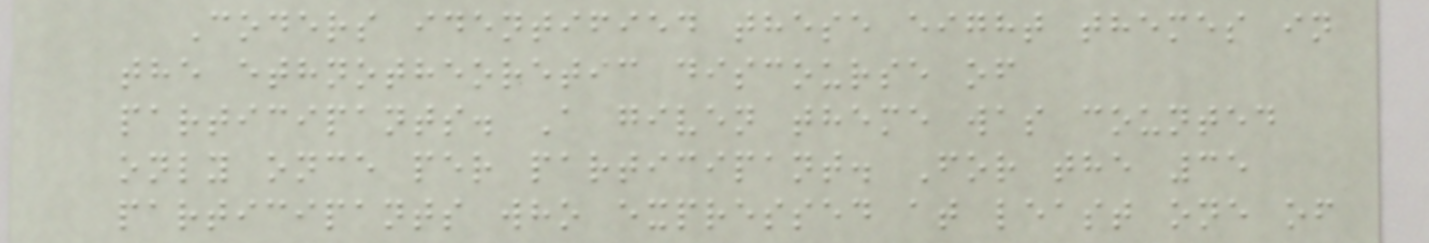Coders identified these eight themes in
the ethnotheoretic discourse of
participants. A given theme was counted
only once per participant. For the 35
participants who expressed at least one of
